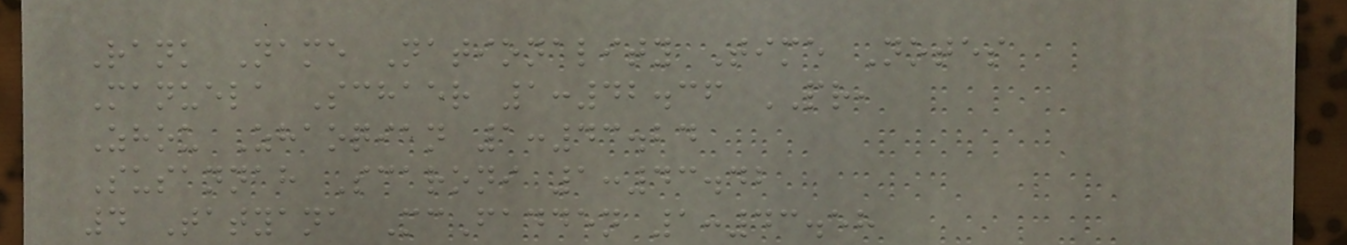Rank Name Nationality Time Notes
Manuela Schaer 1:42.36 PR,
Zhou Zhaoqian 1:43.24
Susannah Scaroni 1:43.42
4 Tatyana McFadden 1:43.58
